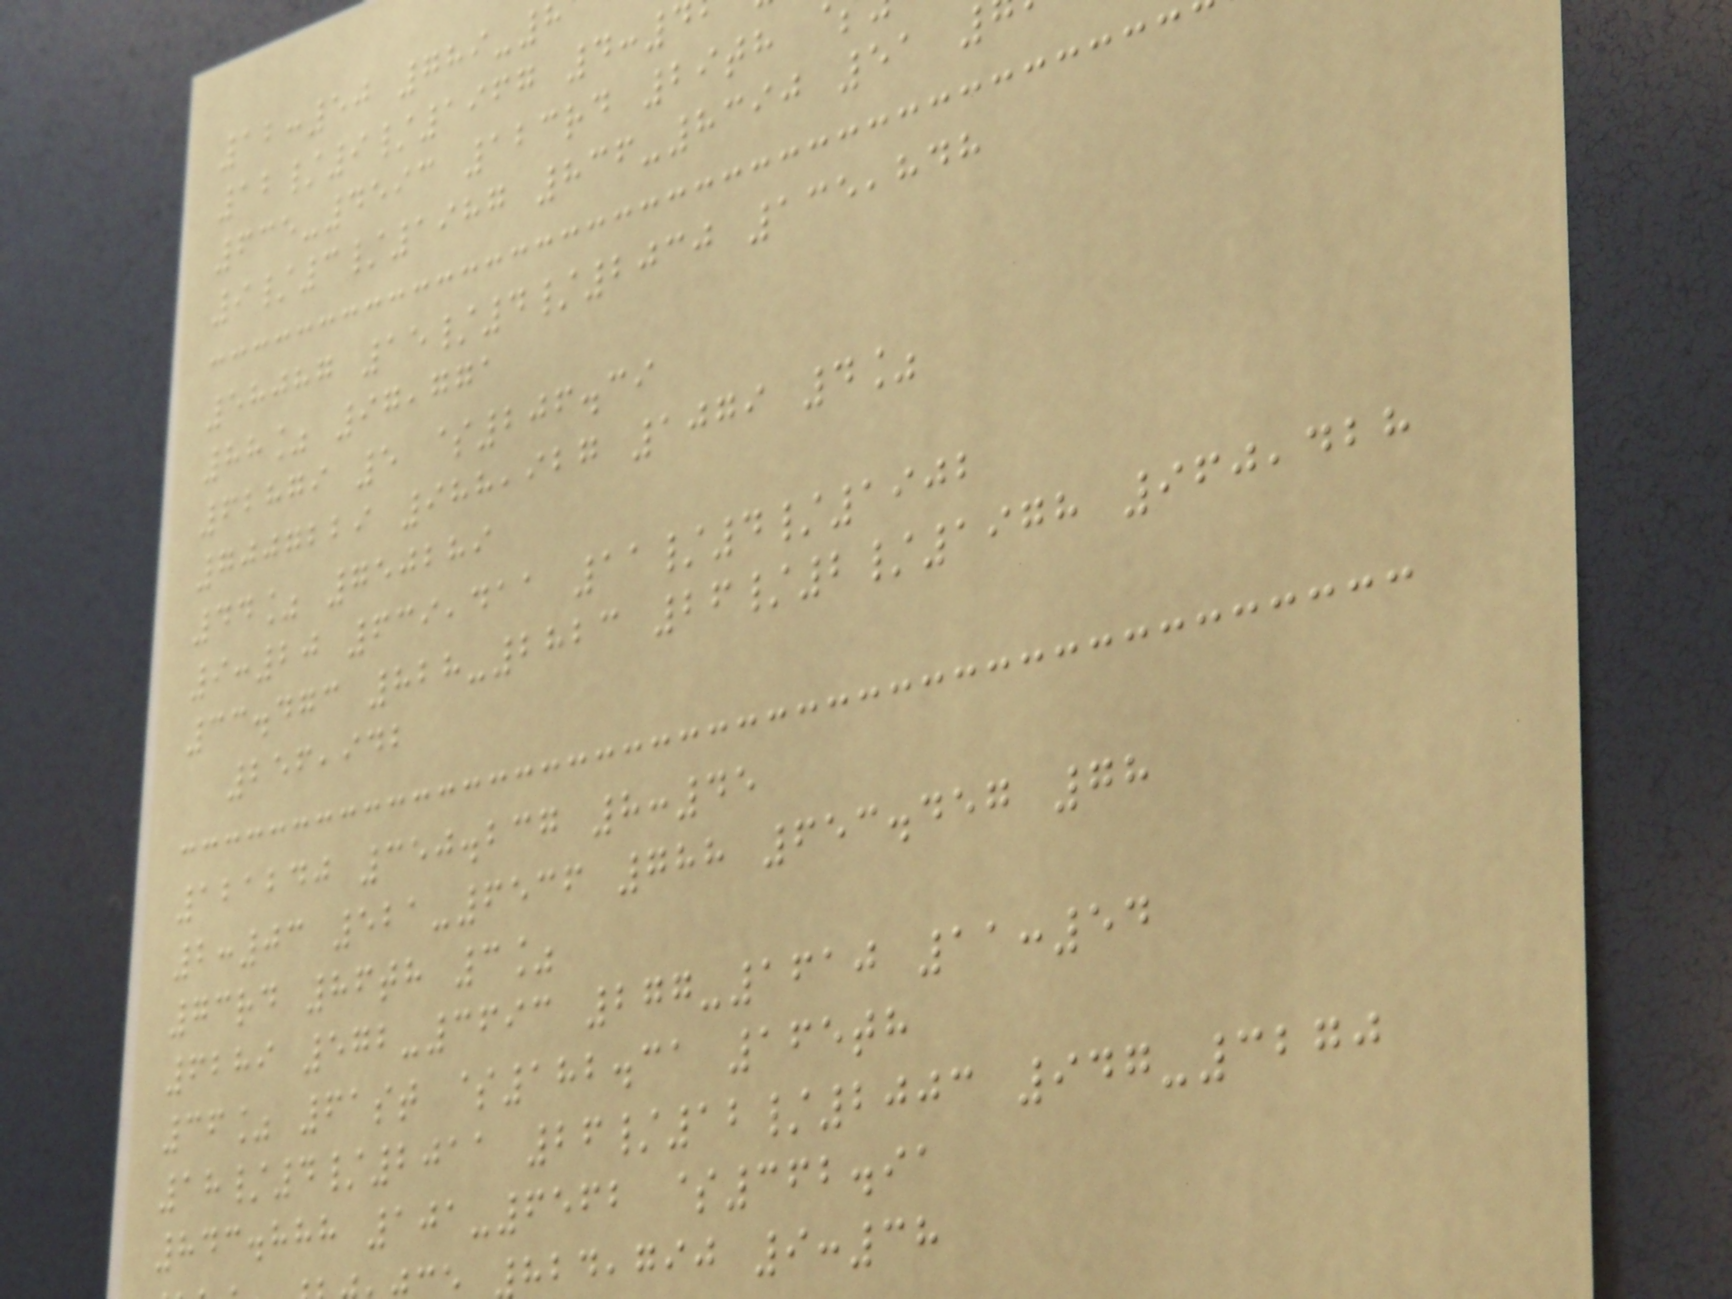12:50 789-
12/9/1967 4:
635-4593 123rd 29th
9/3/1987 836-8390 51
58087 15/4/2030 135,848
88% 97,771
62879 5 $206.39
7007229 988,927 1079 4%
44% 750289
9:20 639,411 11/4/1902
33.473 828-2823 26/2/1978 960,428
256,942
121240 350.237 8:45
2:03 521-6536 788 653.457 78
73rd 86th 3%
6289 572-3693 277-1610 11:54
36% 61st $182.31 165th
18/4/2011 26/12/2003 947-3270
843.888 101-6562 $362.91
,gij 9:38
